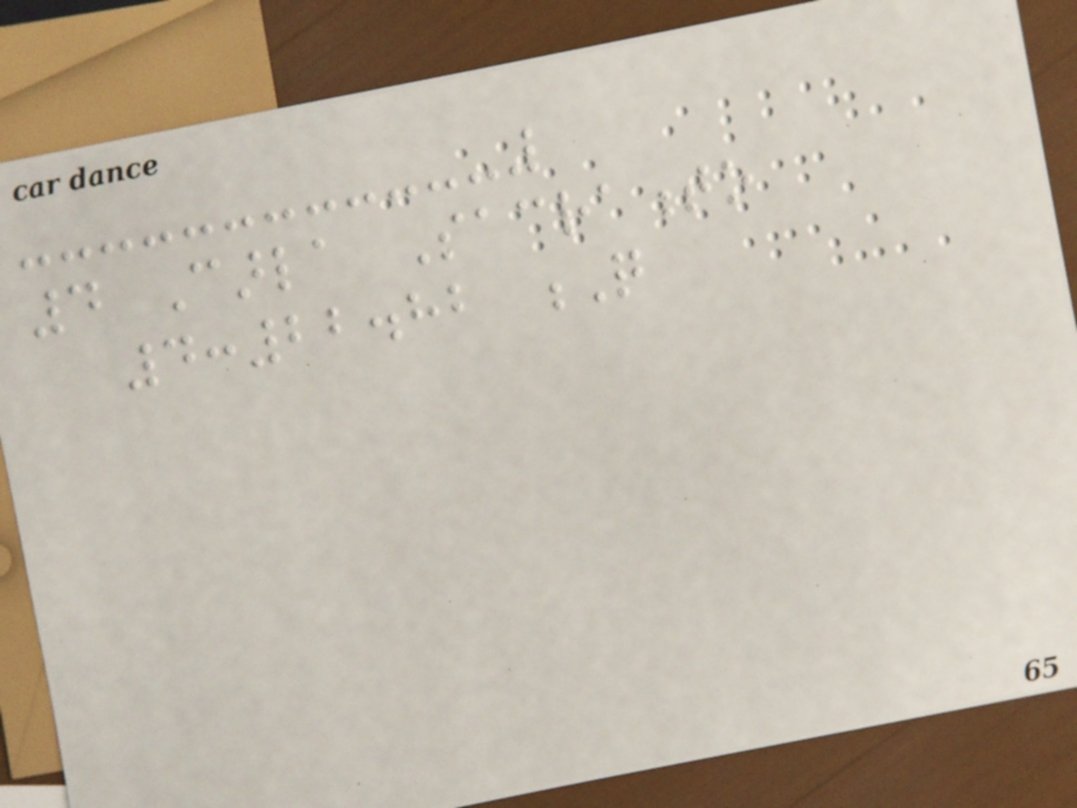4 Carla Sacramento
4:22.82 Q
